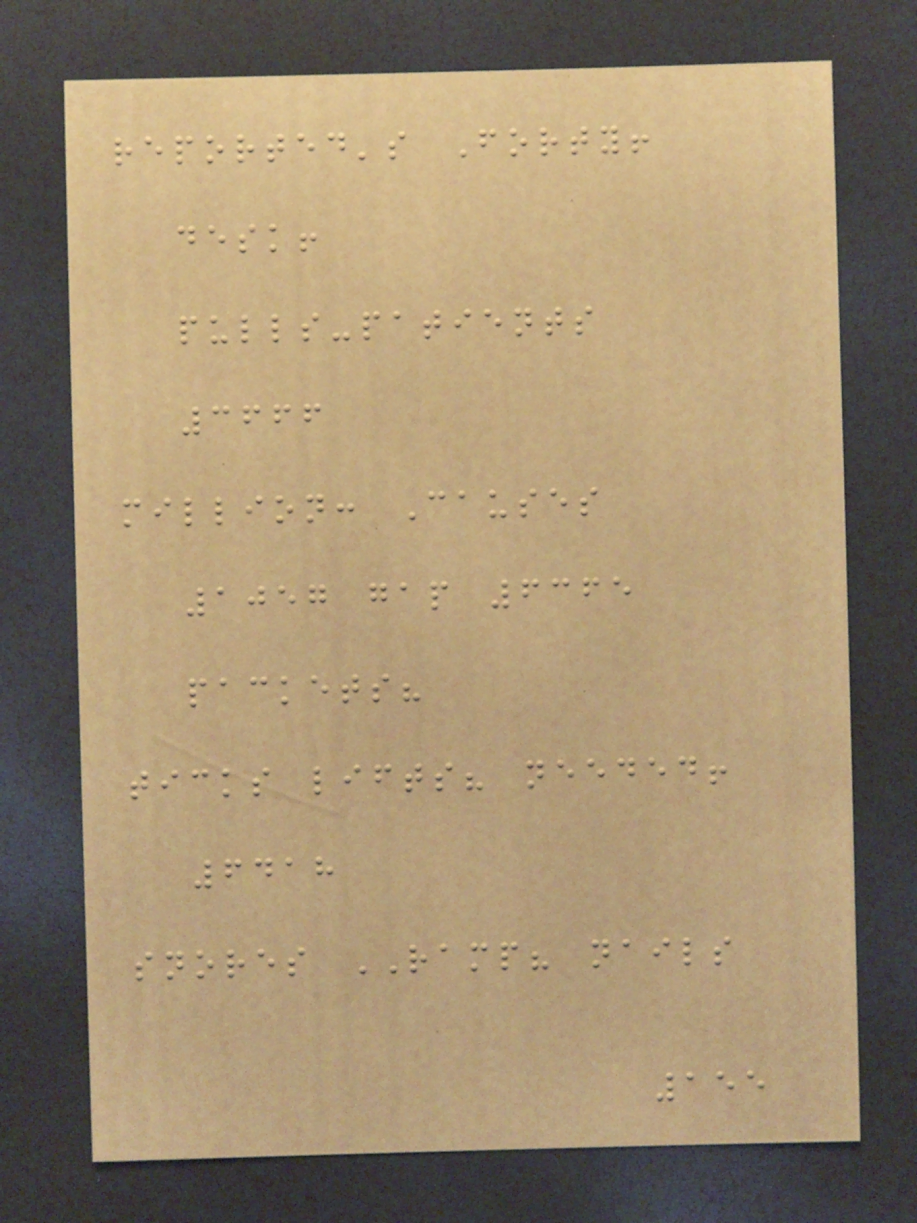reported's Forty!
desk!
pulls-patients
3666
million: Causes
1057 gap 6365
packets?
ticks lifts? needed!
6418
snores RAMP? nails
155
